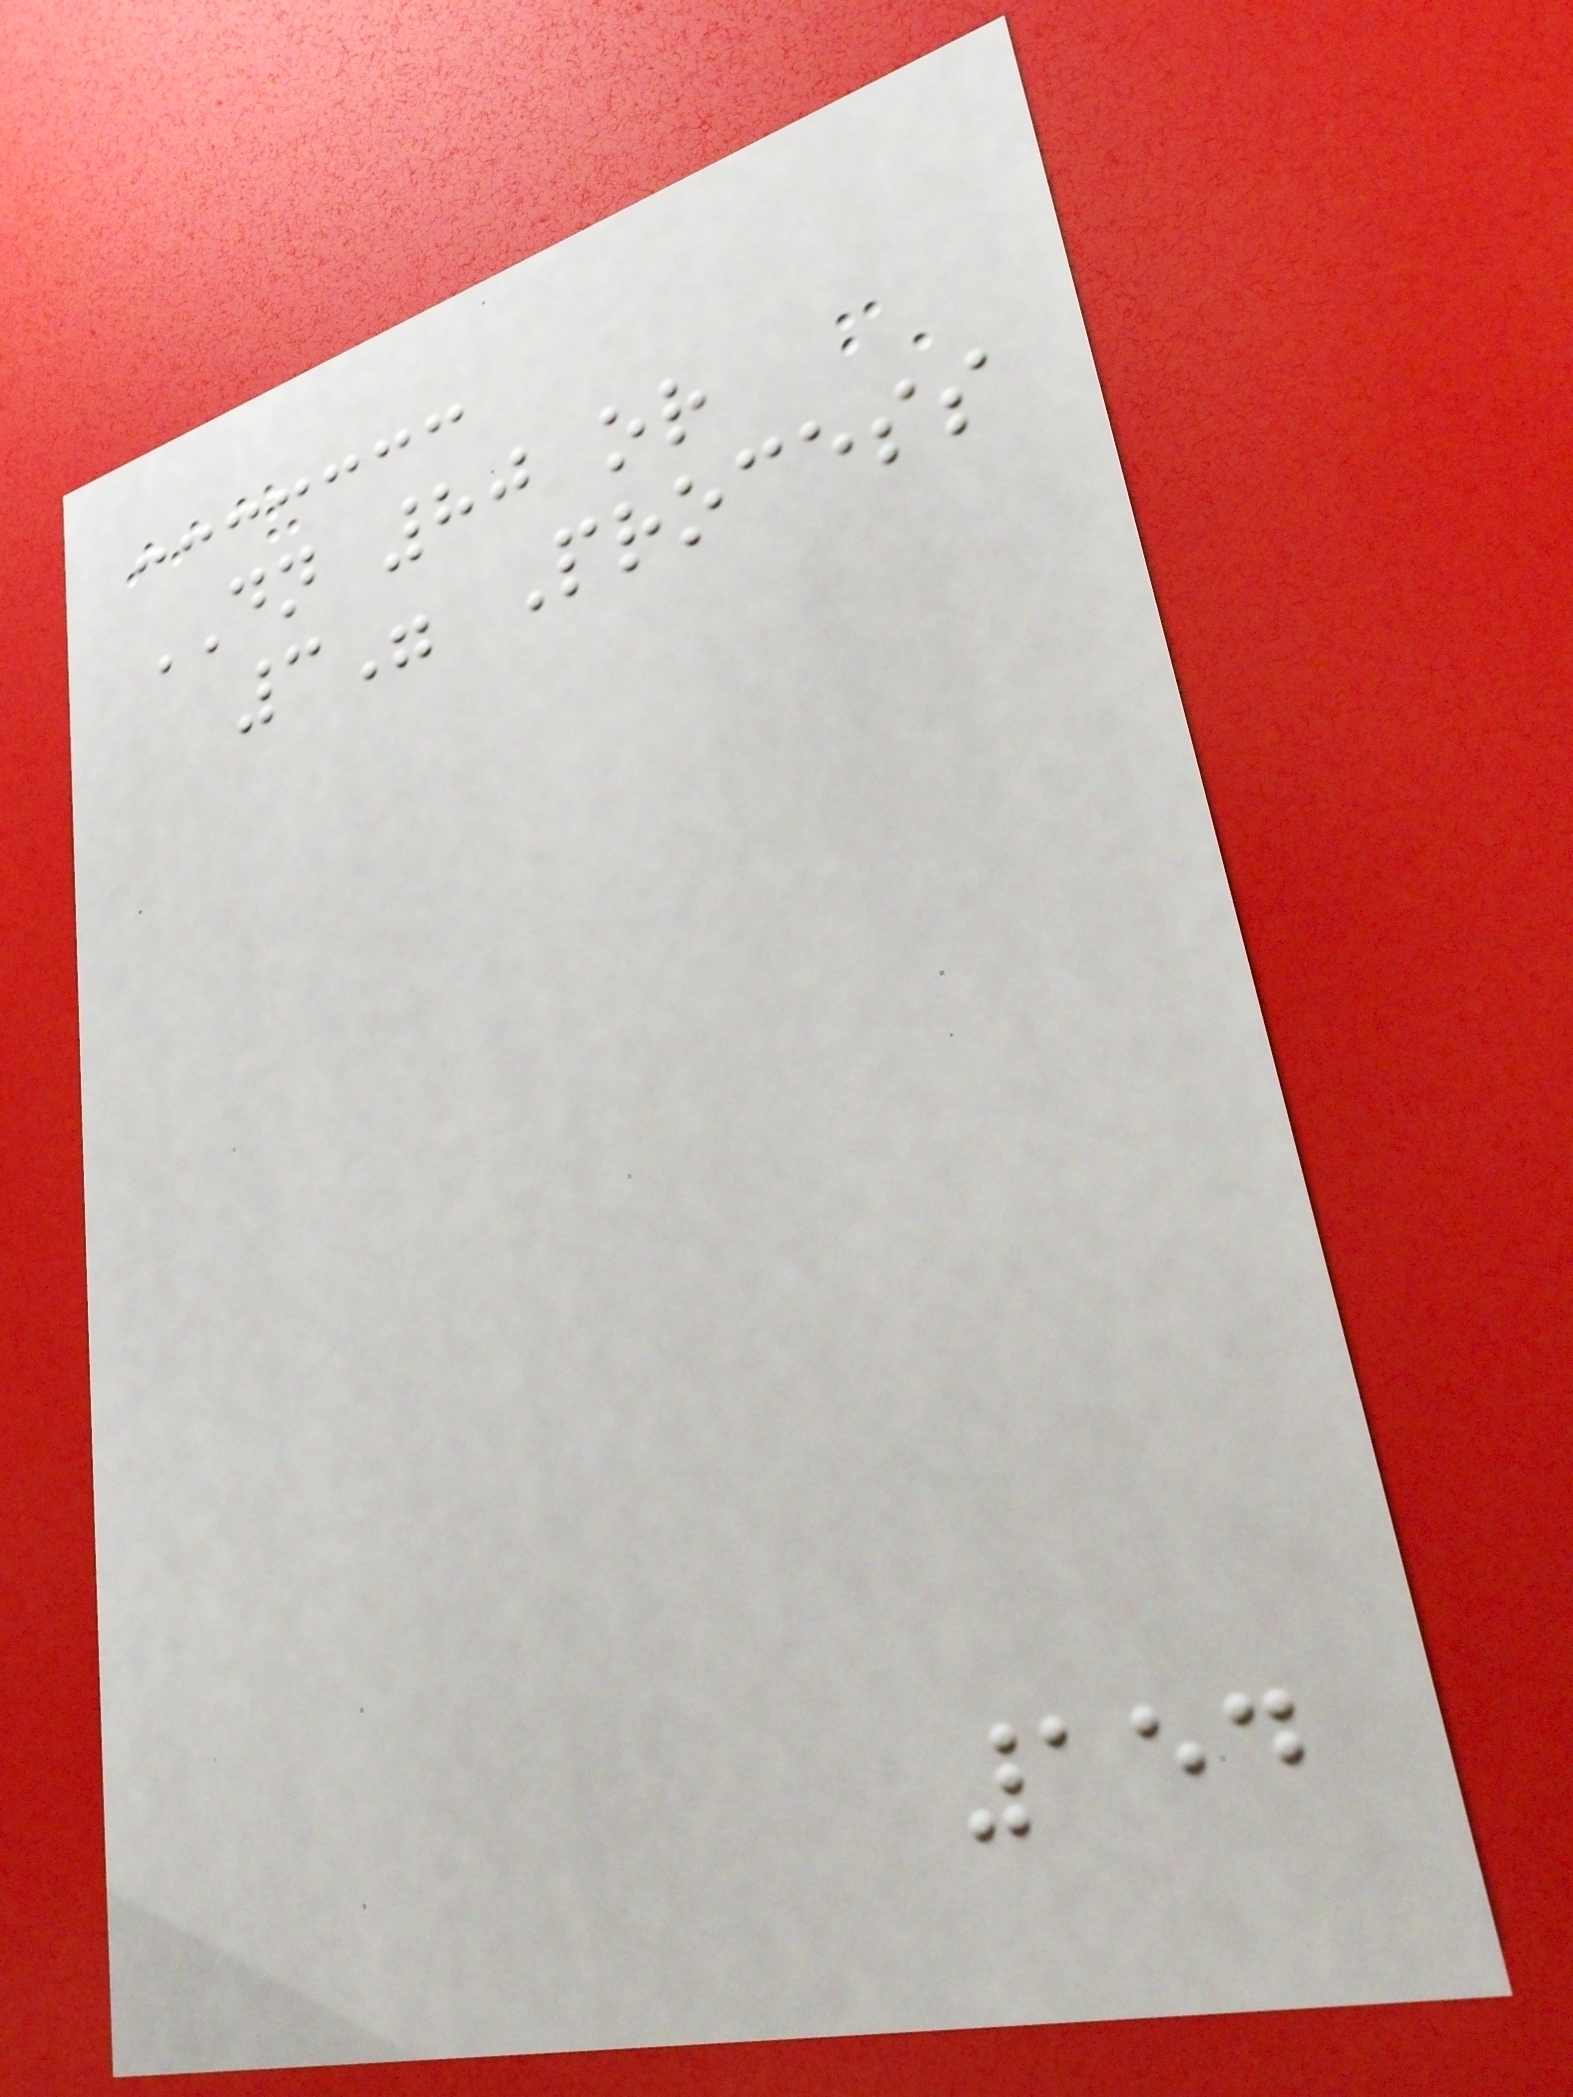DN 80 or
3" Process
154
